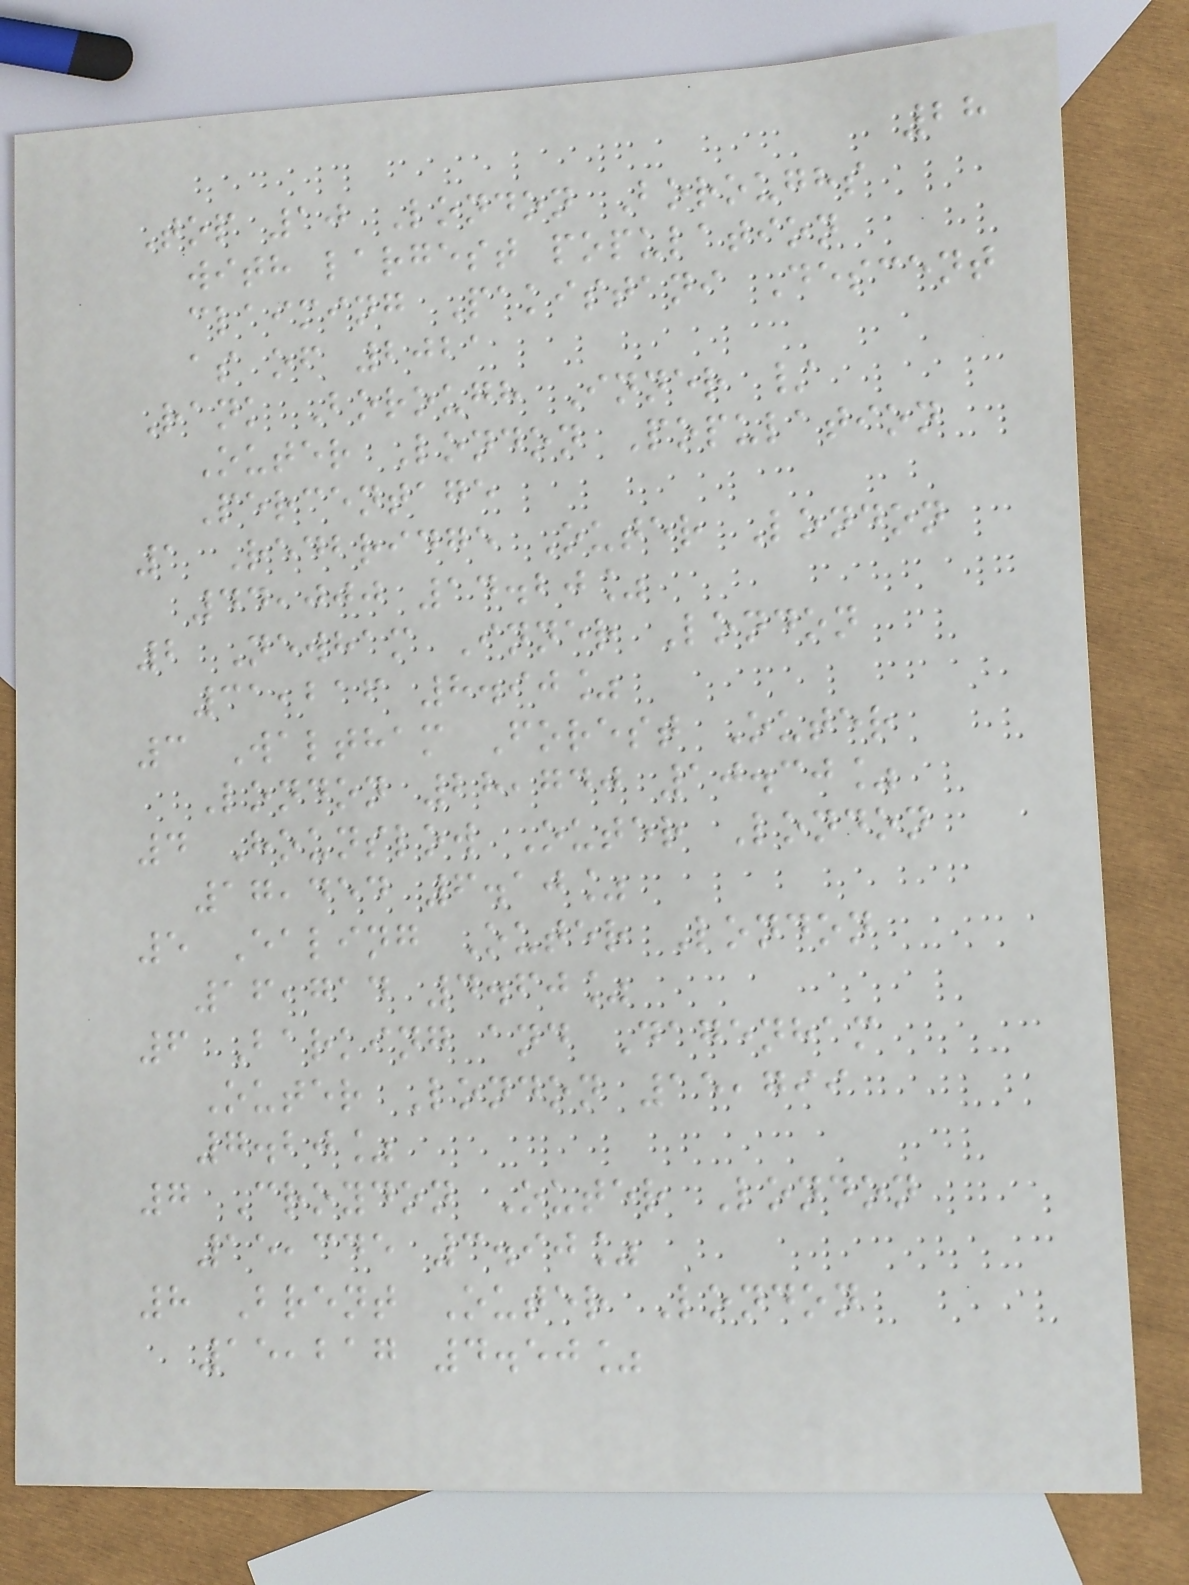28
Top 10 London Boroughs
with largest population
claiming Pakistani Descent
as of 2021
Rank Borough Inner /
Outer London Population
Percentage
1 Redbridge Outer London
44,000 14.20%
2 Newham Inner London
31,216 8.90%
3 Waltham Forest Outer
London 28,740 10.30%
4 Hounslow Outer London
17,454 6.10%
5 Ealing Outer London
16,714 4.60%
6 Barking and Dagenham
Outer London 15,799
7.20%
7 Croydon Outer London
15,345 3.90%
8 Brent Outer London
15,217 4.50%
